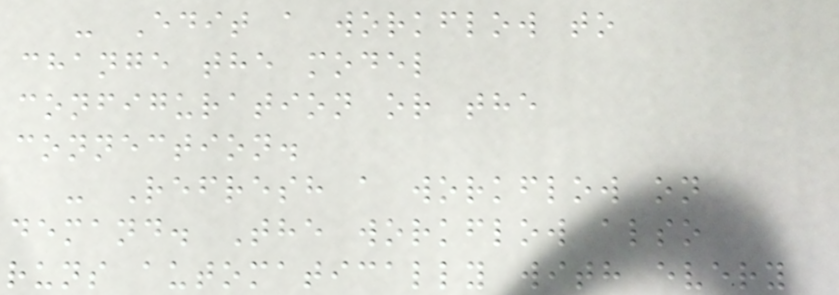- Edit a workflow to
change the model
configuration or the
connection.
- Refresh a workflow on
demand. The workflow also
runs automatically with every
